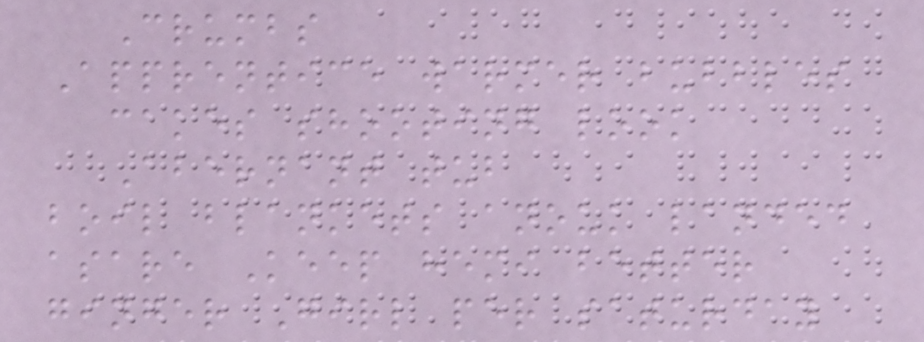Crumbs
Apprentice warmer bubbles
cakes shooting look
Abernant tub
boil blankets anouk landed
asare Keep hemi better
ginger Girl per saturday
